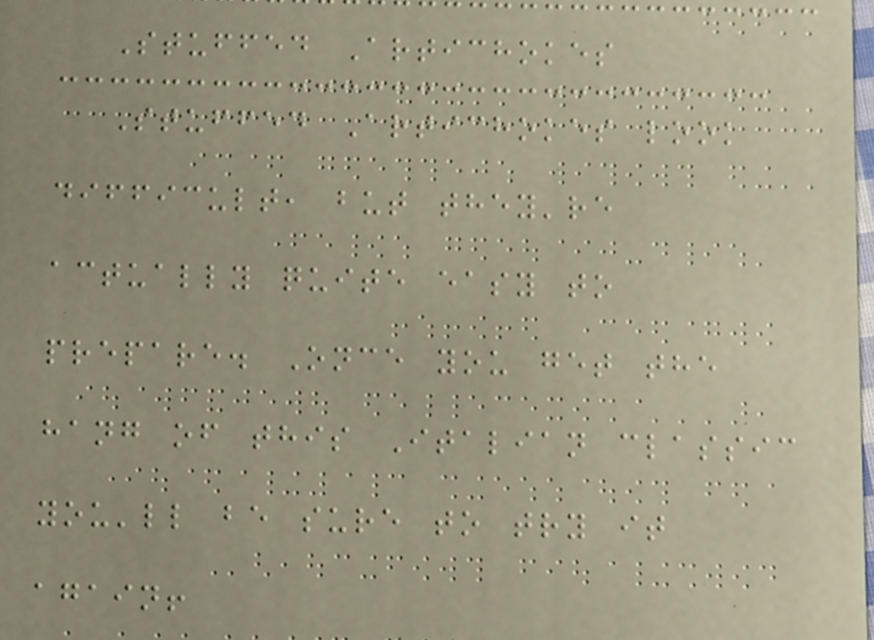Stuffed Artichokes
Stuffed Artichokes look
difficult, but they're
actually quite easy to
prepare. Once you get the
hang of this Italian classic
you'll be sure to try it
again!
